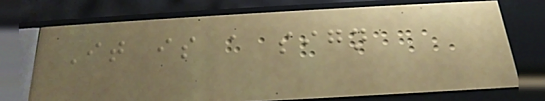It is a sign
